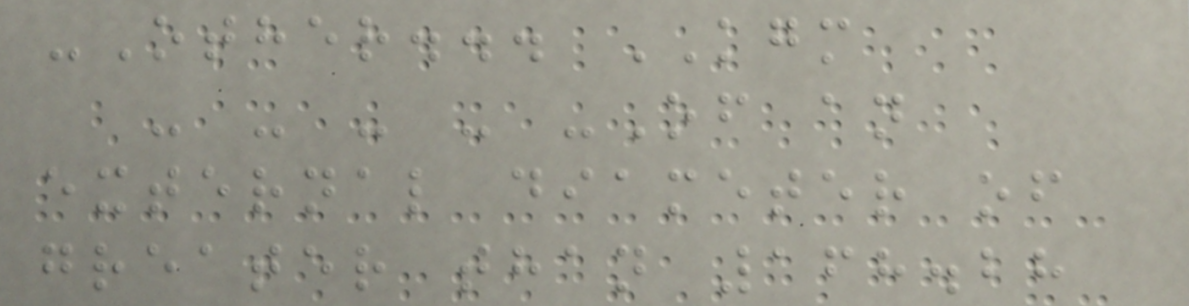-Other... KGM
- - - - -Of an
external diameter of
greater than 168.28
